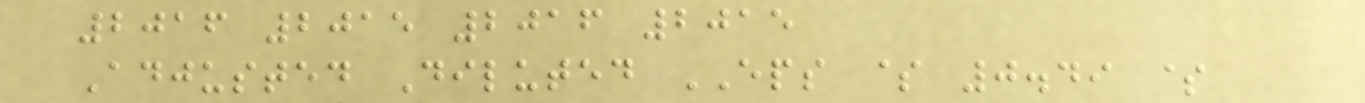2016 2015 2016 2015
Adjusted Diluted EPS $ 0.49 $
